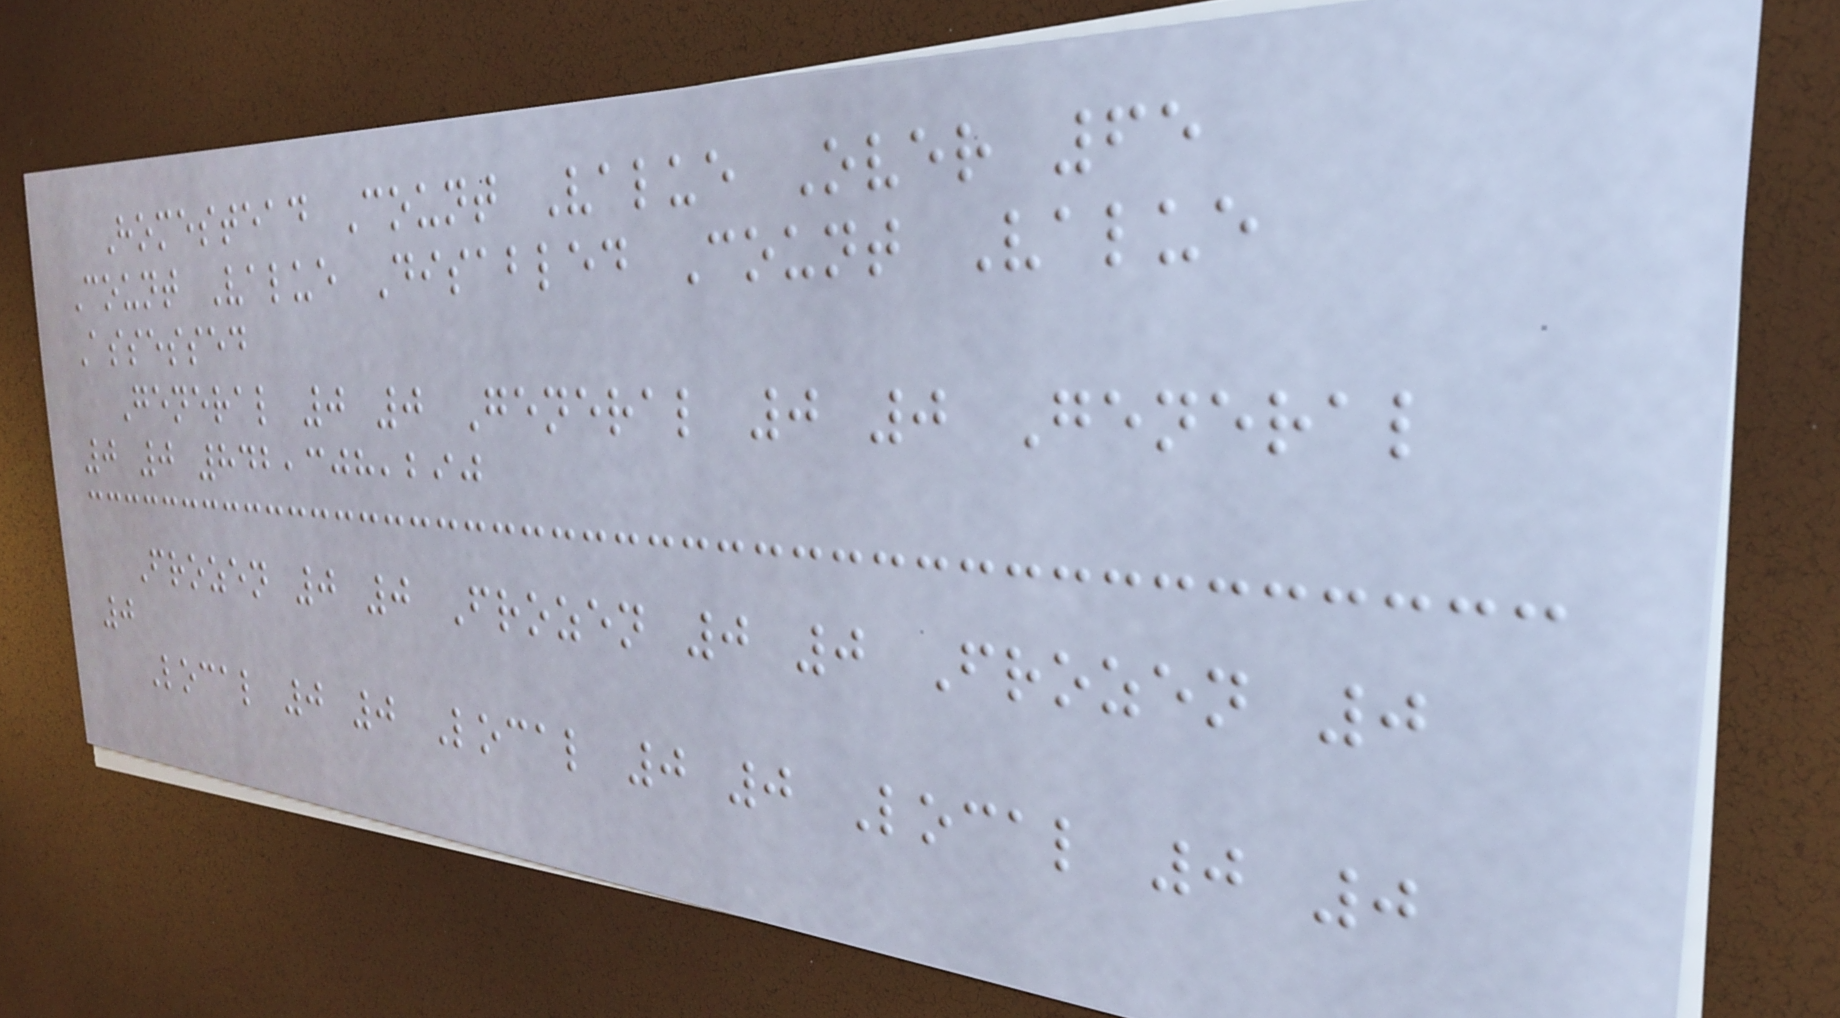Homestead Count Value Over 65
Count Value Disabled Count Value
Assessed
General 0 0 General 0 0 General
0 0 842,308,290
Frozen 0 0 Frozen 0 0 Frozen 0
0
Local 0 0 Local 0 0 Local 0 0
